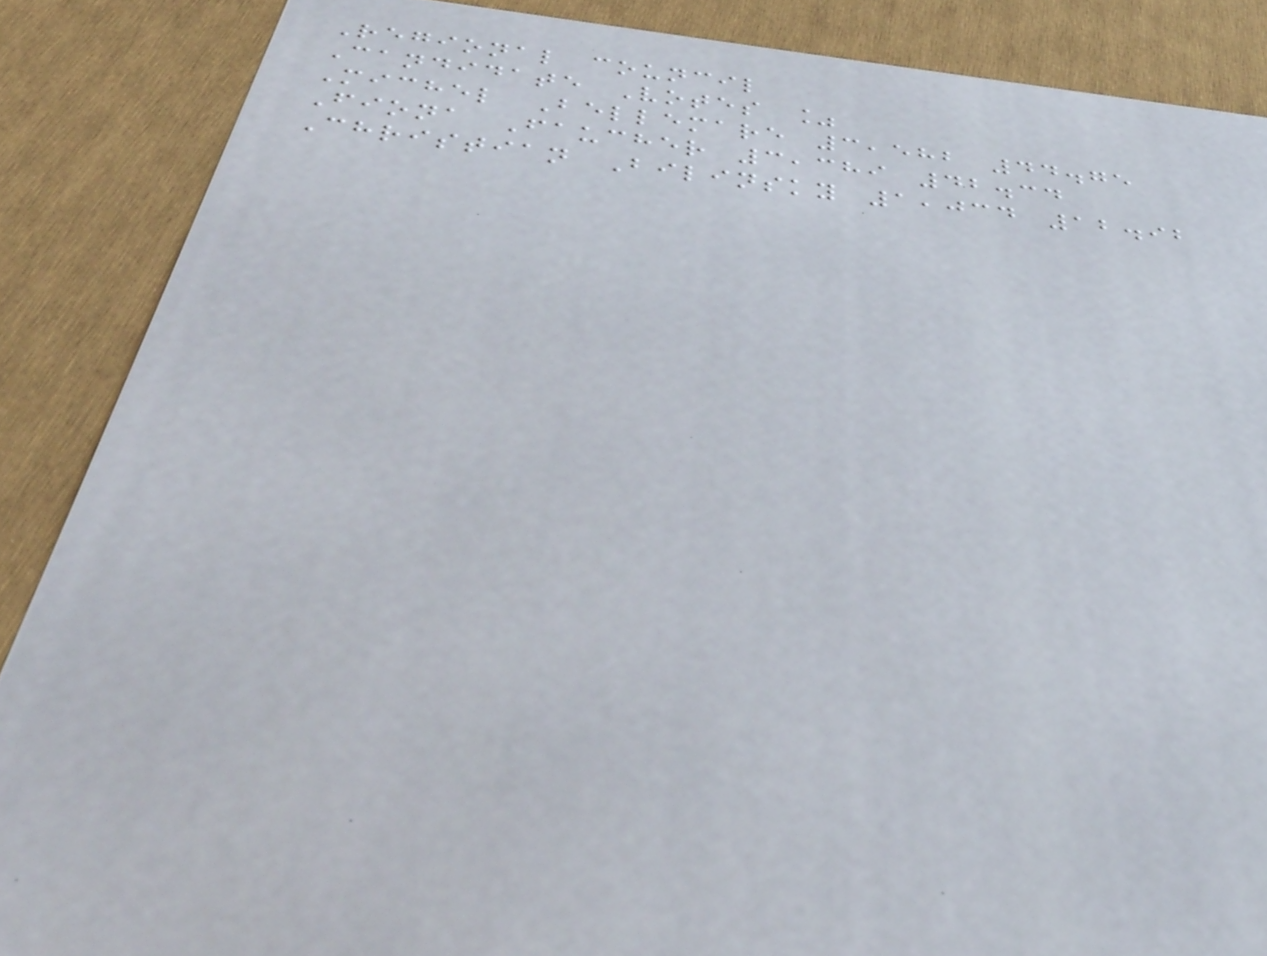Regional council
Candidate Votes %
Michel Bellemare 3,582 44.75
Fiona Faucher 3,389 42.34
Christian Bilinsky 1,034 12.92
